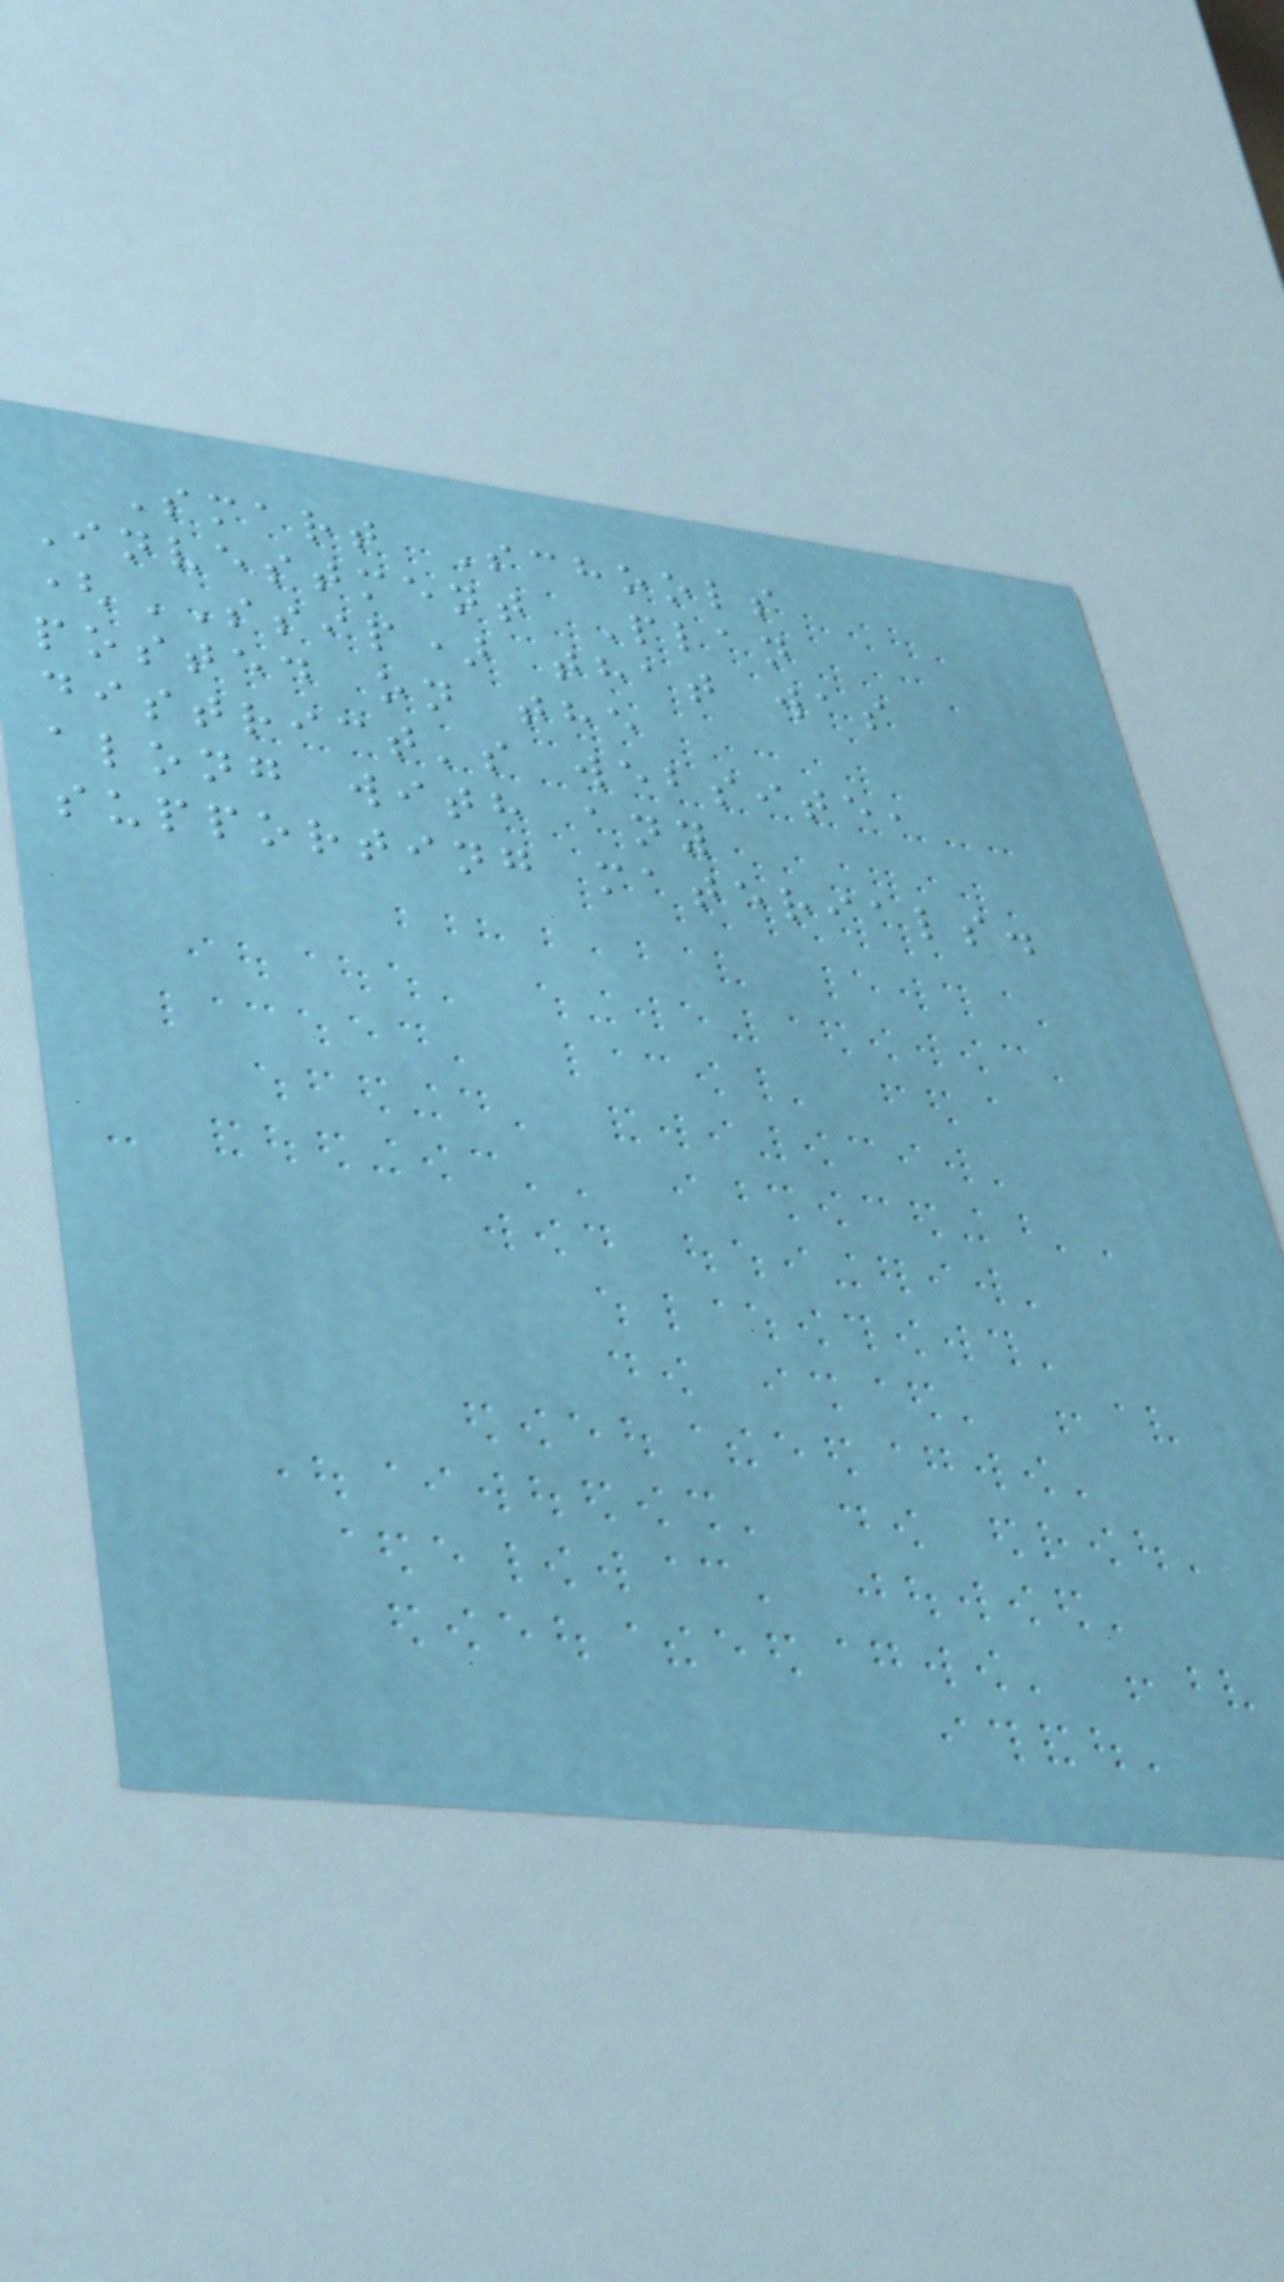Smart Schools
Investment Plan
(SSIP) that was
posted on the
district's website,
along with any
supporting materials.
